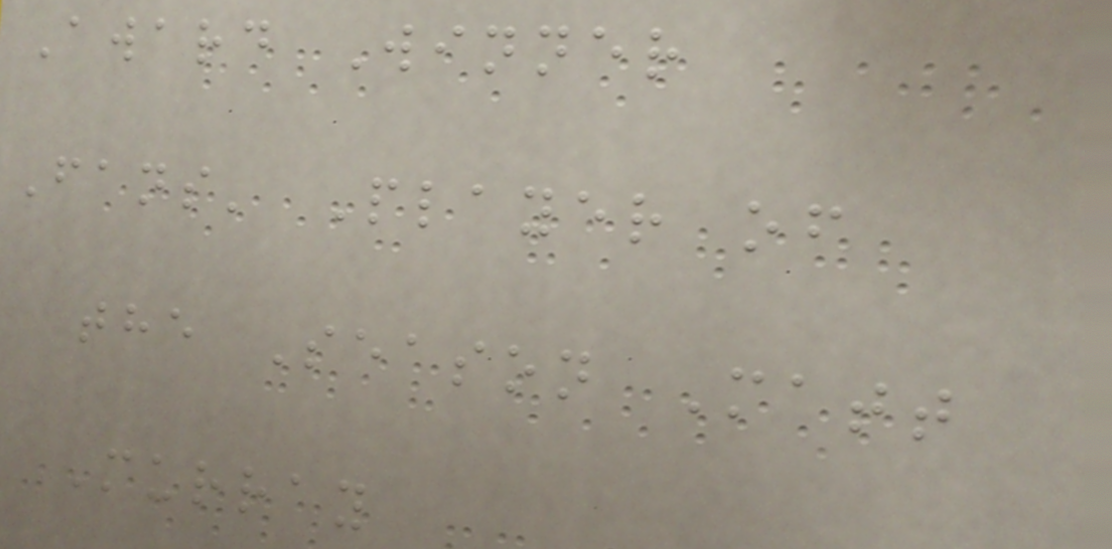Award Winner
Fans' Player of
the Season Matt
Murray
